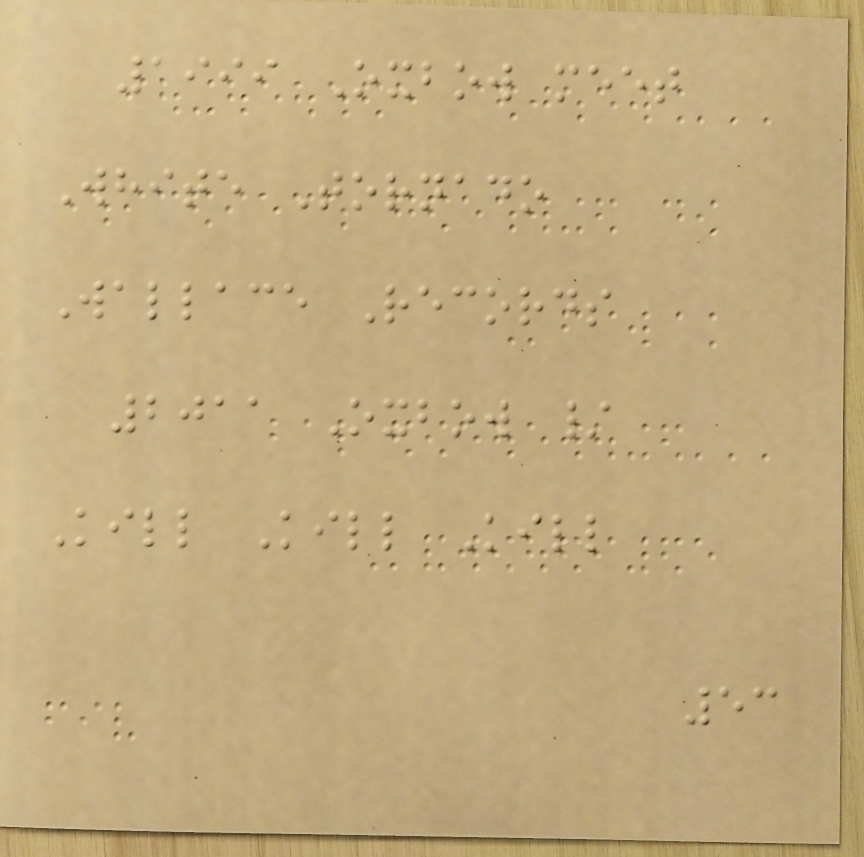1999 Oxbow meet
White Tornado
Wallace Records
2011 Oxbow /
Kill Kill Kill
53
